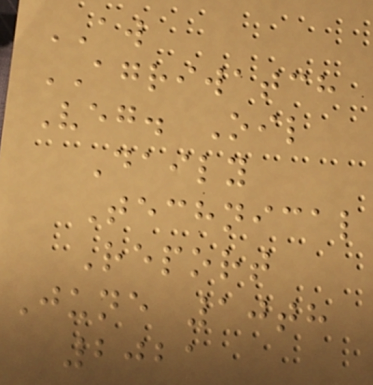AW
AGRIWATCH
Veg. Oil
Daily
Technical
Report
June 10th
2021
